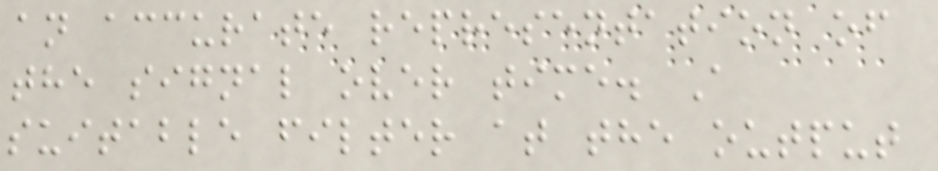an accurate representation of
the signal over time. A
suitable filter at the output
